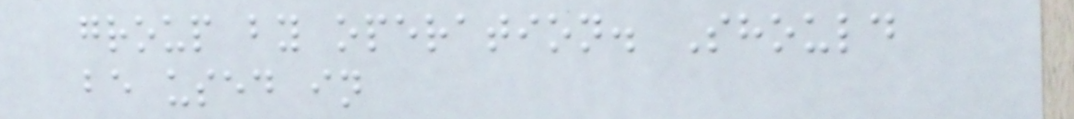group by operation. Should
be used in
